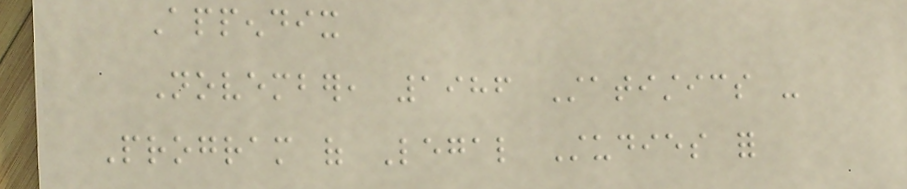Appendix
November, 1986 Statistics -
Program of Legal Studies for
